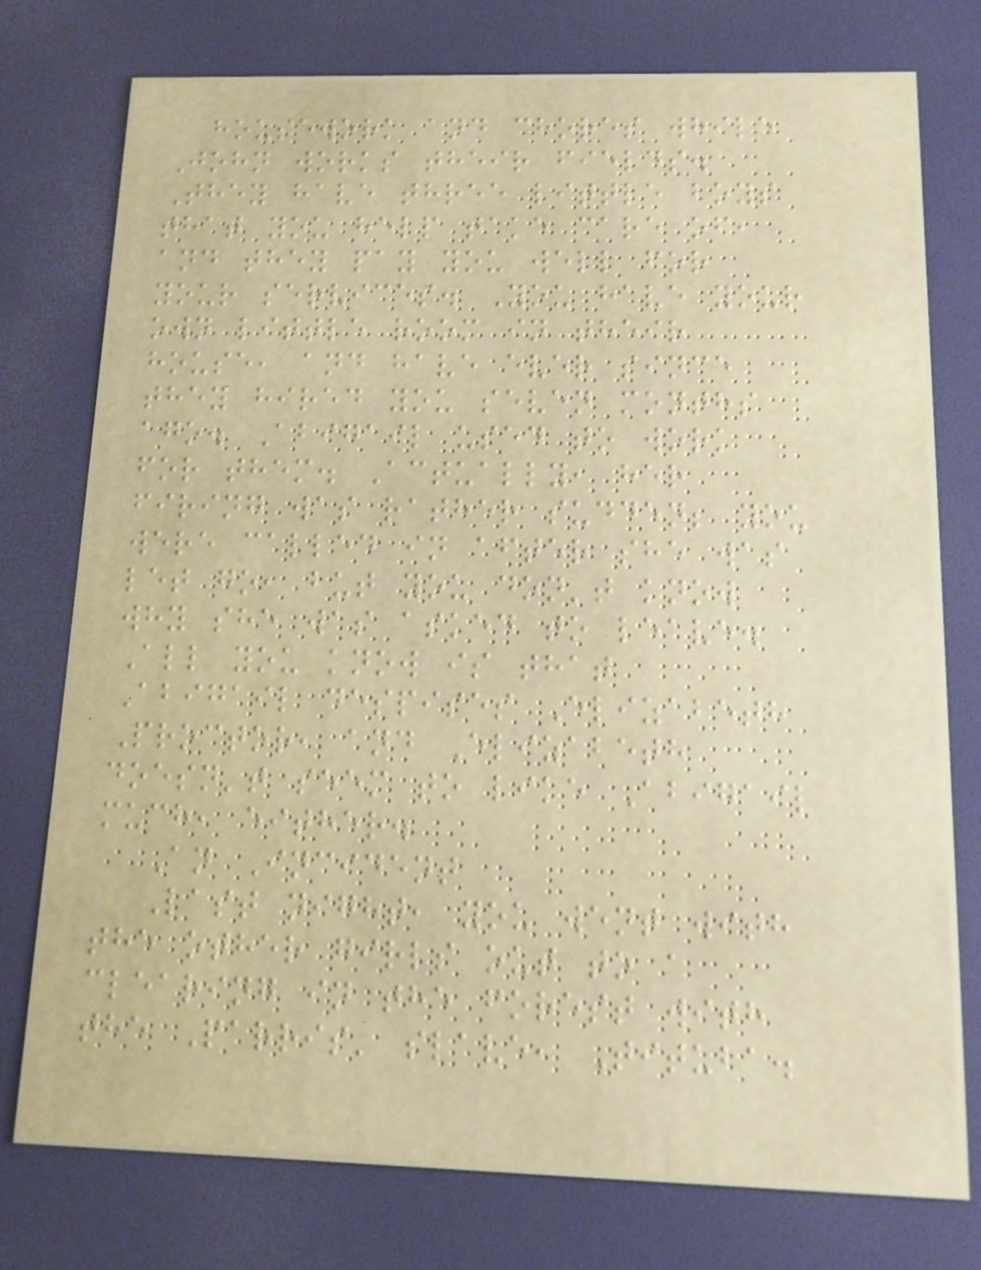housework and chores while
John works their fields.
They have three little boys
that you help take care of,
and they pay you well for
your services. You have your
own little room in their
house, and have ever since
they hired you seven months
ago. Abigail used to work
for them. Actually, her
firing was rather sudden; you
were called in after she was
let go, but you don't know
why she was asked to leave.
All you know is that
Abigail despises Elizabeth
Proctor, and Elizabeth
doesn't seem to like Abigail
much, either.
An Incident
Last night, you went with
the other girls out to a
clearing in the forest with
the Parris' slave, Tituba.
